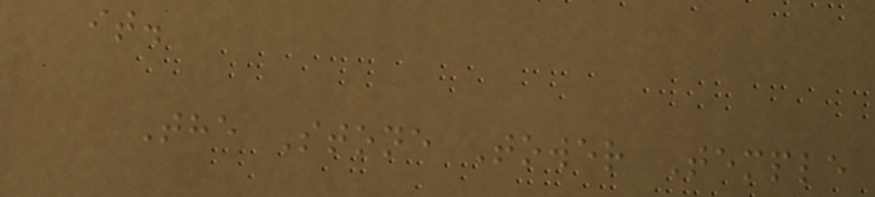it.
The Stone Tower Temple
